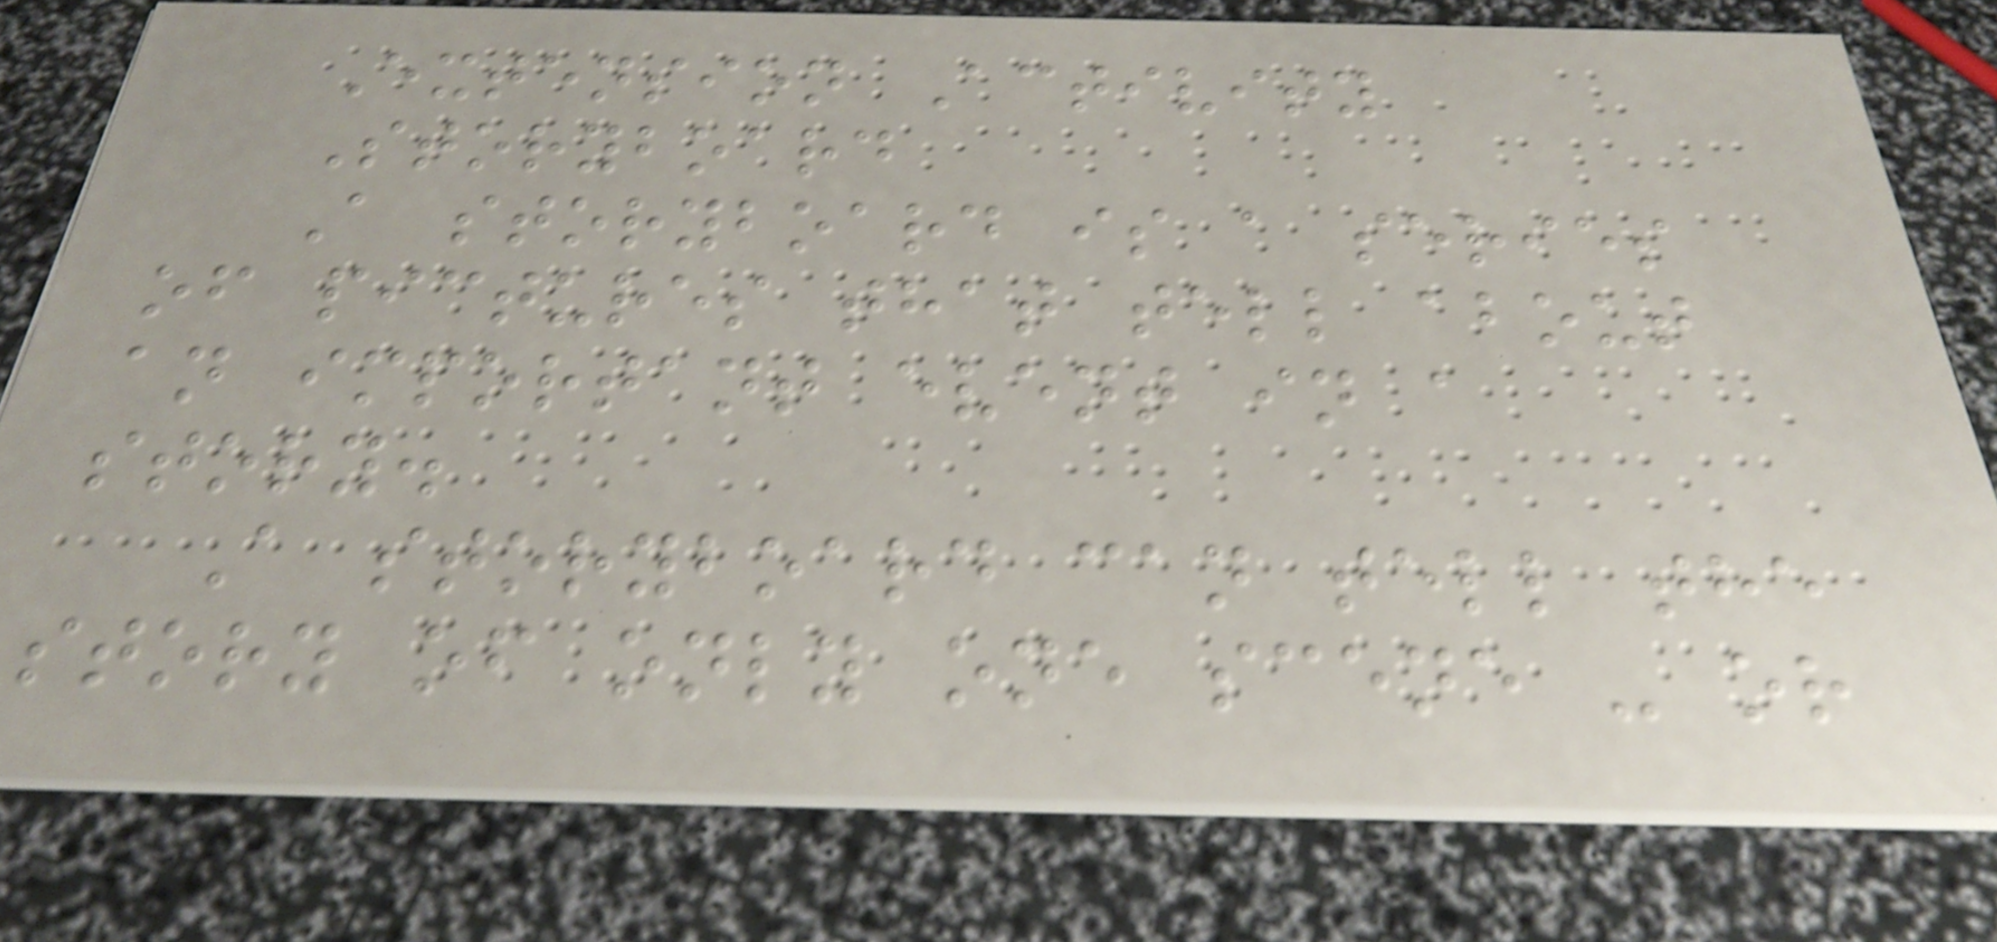Extension Activity
Storyboard
A storyboard is a series
of pictures that tell about
an important event in a
story.
A storyboard can tell the
story of only one scene - or
